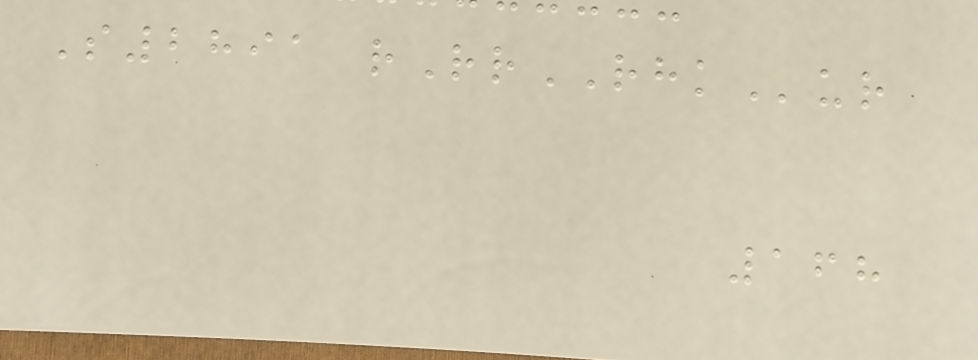S2891 rRrRHKur
168
